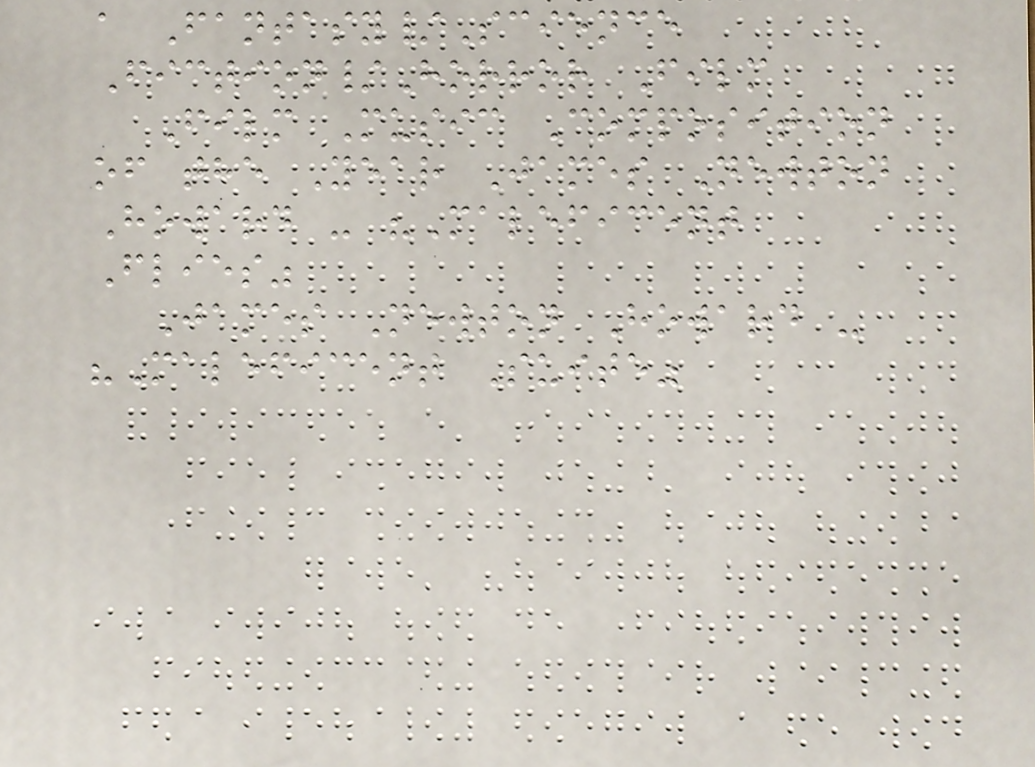a Fantasy/Science
Fiction/Horror Film
Film Music Composition
of the Year James Newton
Howard - "Maleficent
Flies"
James Newton Howard -
"Maleficent Suite"
